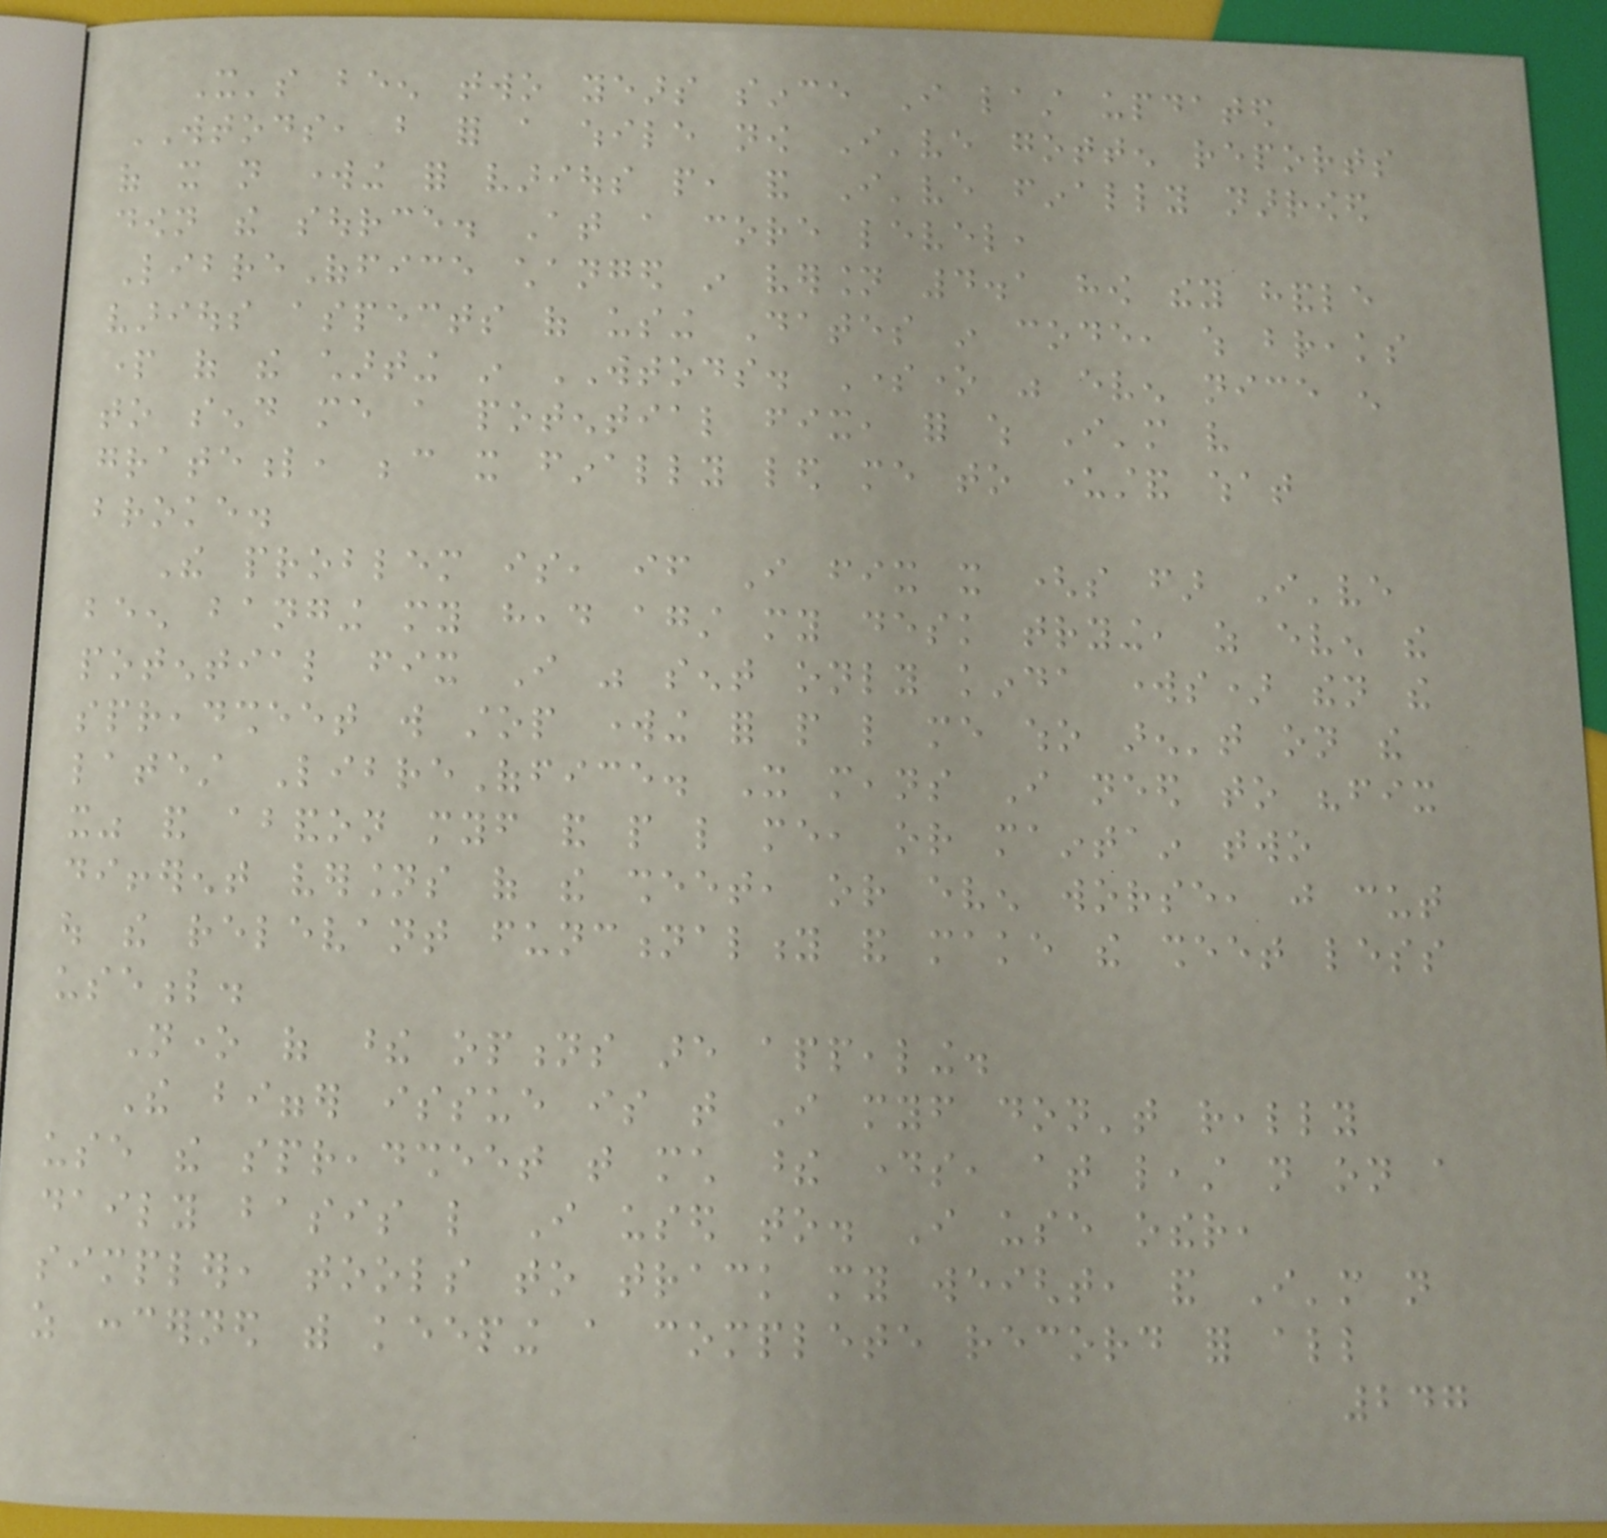It's been two years since I last updated
WTODS, but for a while now I've gotten reports
of it not working for various people, and I've finally narrowed
down the source. At a core level,
LibreOffice changed in version 4.1 how they handle
various aspects of using Dates in code, which breaks
part of the charting in WTODS. Someone was even nice enough
to send me a potential fix, for which I'm very
grateful, because it finally led me to understand what
broke.
The problem is, if I fix it (so far I've
been banging my head against my desk trying, as even the
potential fix I was sent only kinda works) then the
spreadsheet will stop working for people like me who aren't on the
latest LibreOffice. It means I need to "fix
it" and abandon myself and people like me, or maintain two
different versions of the sheet, or even worse, just cut
out the relevant functionality and make the sheet less
useful.
None of these options are appealing.
The bigger issue is that I myself don't really
use the spreadsheet that much these days, at least not on a
daily basis like I used to. I use other,
simpler, tools to track my weight, and I'm not
as concerned with keeping a complete record for all
247
